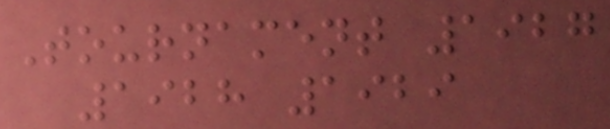Tournament 1927
1928 1929
